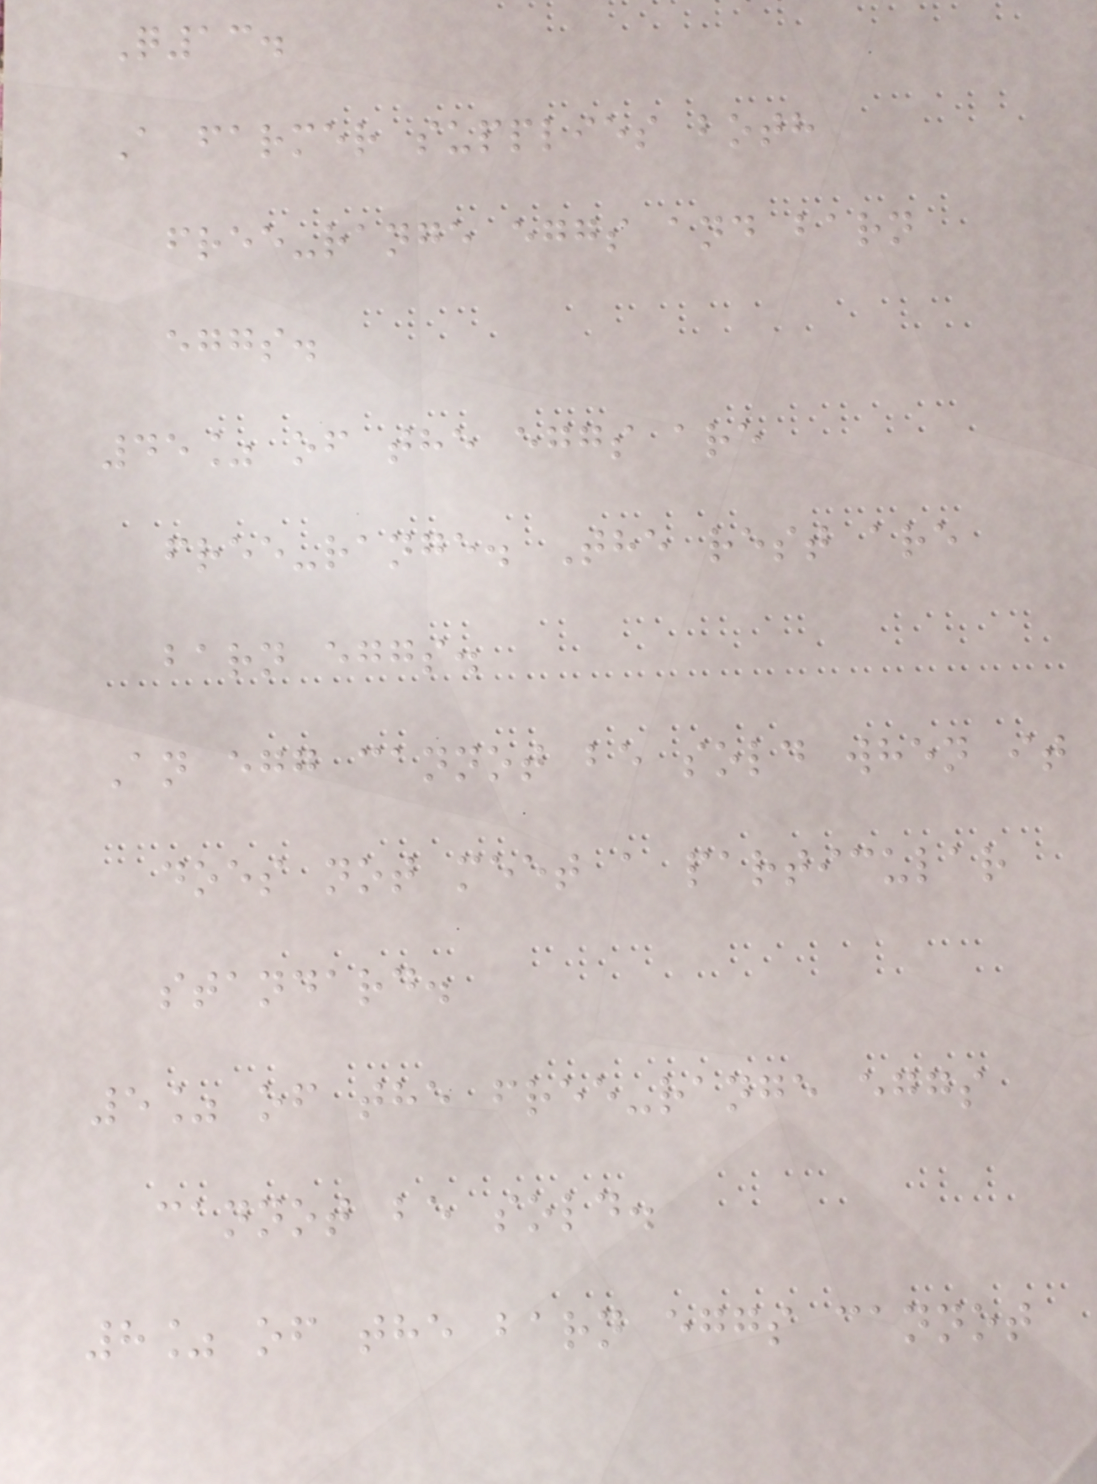Q13.
A farmer supplies both
free-range eggs and barn
eggs.
45% of the eggs are
free-range. The rest are
barn eggs.
An egg cannot be sold when it
does not meet a particular
standard.
5% of the free-range eggs
cannot be sold.
8% of the barn eggs cannot
